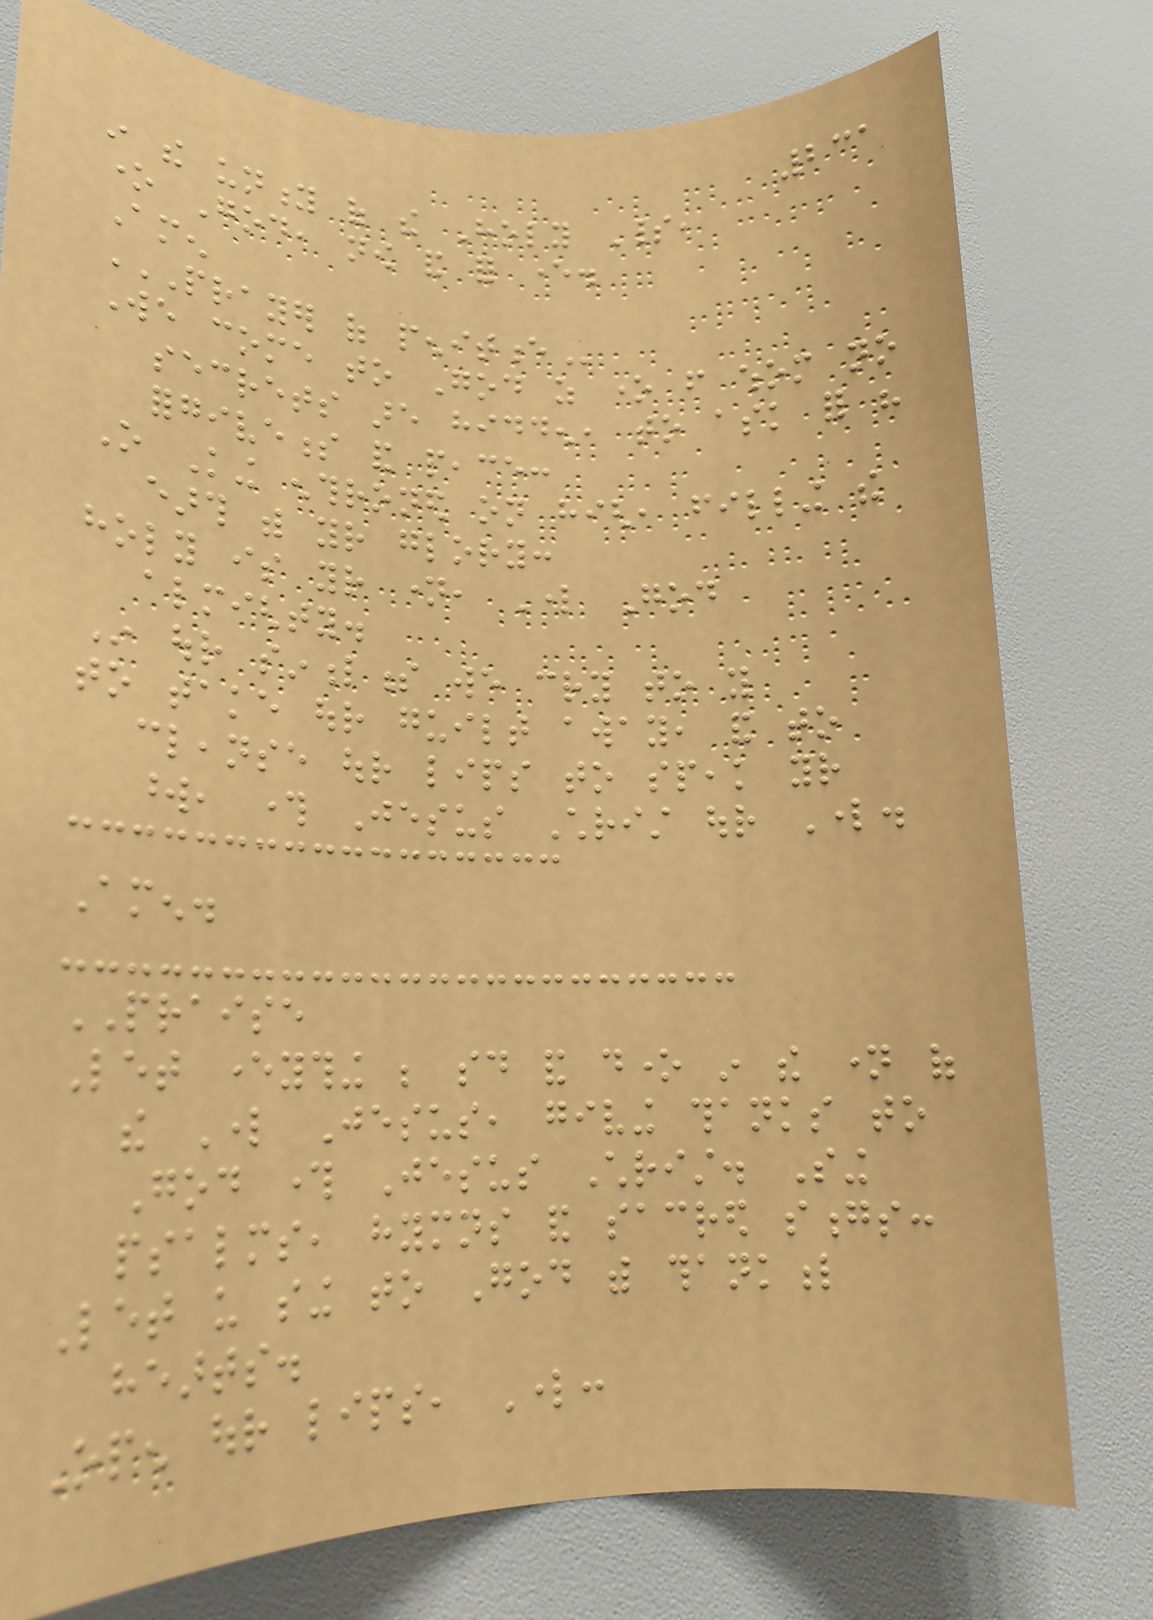231
in the unity of the Holy Spirit,
one God, now and for ever.
Amen
PRAYER OF PENITENCE
We come to God as one from whom no
secrets are hidden, to ask for his
forgiveness and peace:
O King enthroned on high, filling the
earth with your glory:
holy is your name, Lord God
almighty.
In our sinfulness we cry to you
to take our guilt away, and to
cleanse our lips to speak your
word, through Jesus Christ our Lord.
Amen.
PRAISE
Let everything be said and done in the name of
the Lord Jesus, giving thanks to
God through Jesus Christ. Sing
psalms, hymns and sacred songs:
Let us sing to God with thankful
hearts.
Open our lips, Lord:
